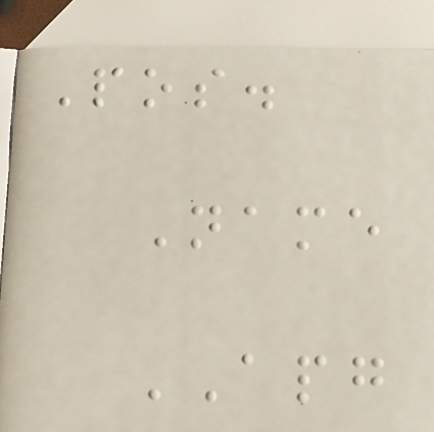Pos.
Name
APG
